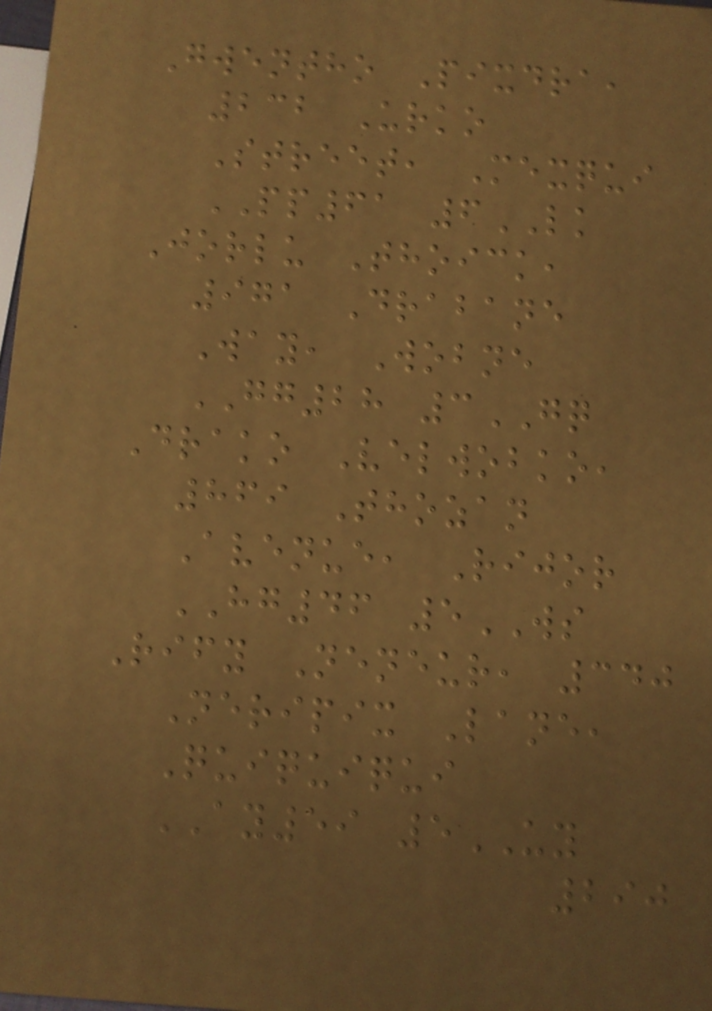Gwentho Pixdra,
232 Urko
Street, Mexqui
PP61 6LK
Jorlu Thoick,
971 Drabane
Way, Wobne
GG28 3GQ
Drako Velwobko,
869 Thozan
Avenue, Rijor
HG46 5WS
Rify Neneur, 340
Neripix Lane,
Quiquiqui
AY59 5UY
290
